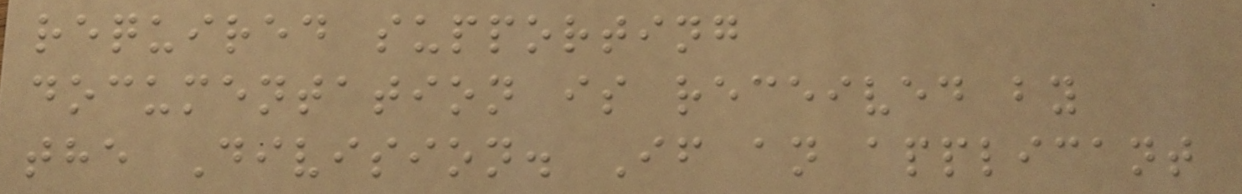required supporting
documentation is received by
the Division. If an applicant
